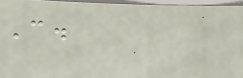C.
